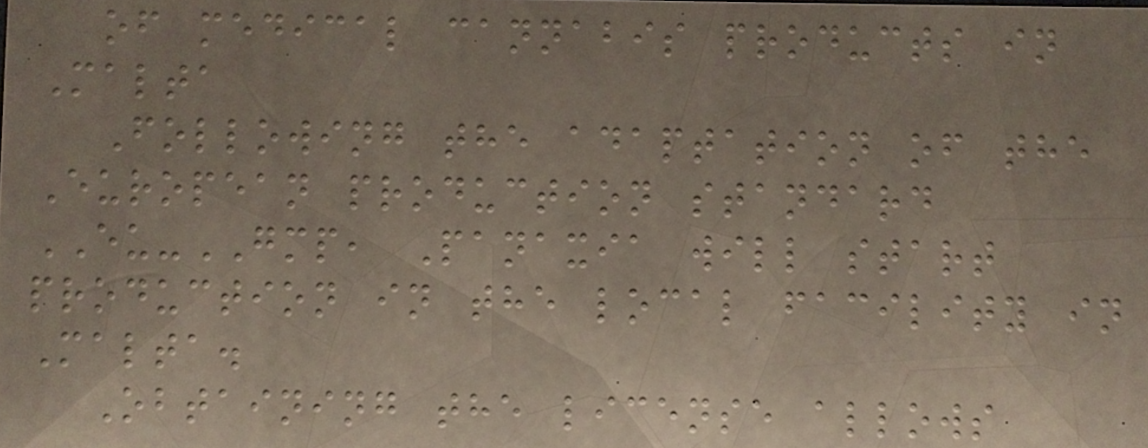of medical cannabis products in
Malta
Following the adaptation of the
European production standard
EU-GMP, Panaxia will start
production in the local facility in
Malta.
Obtaining the license allows
